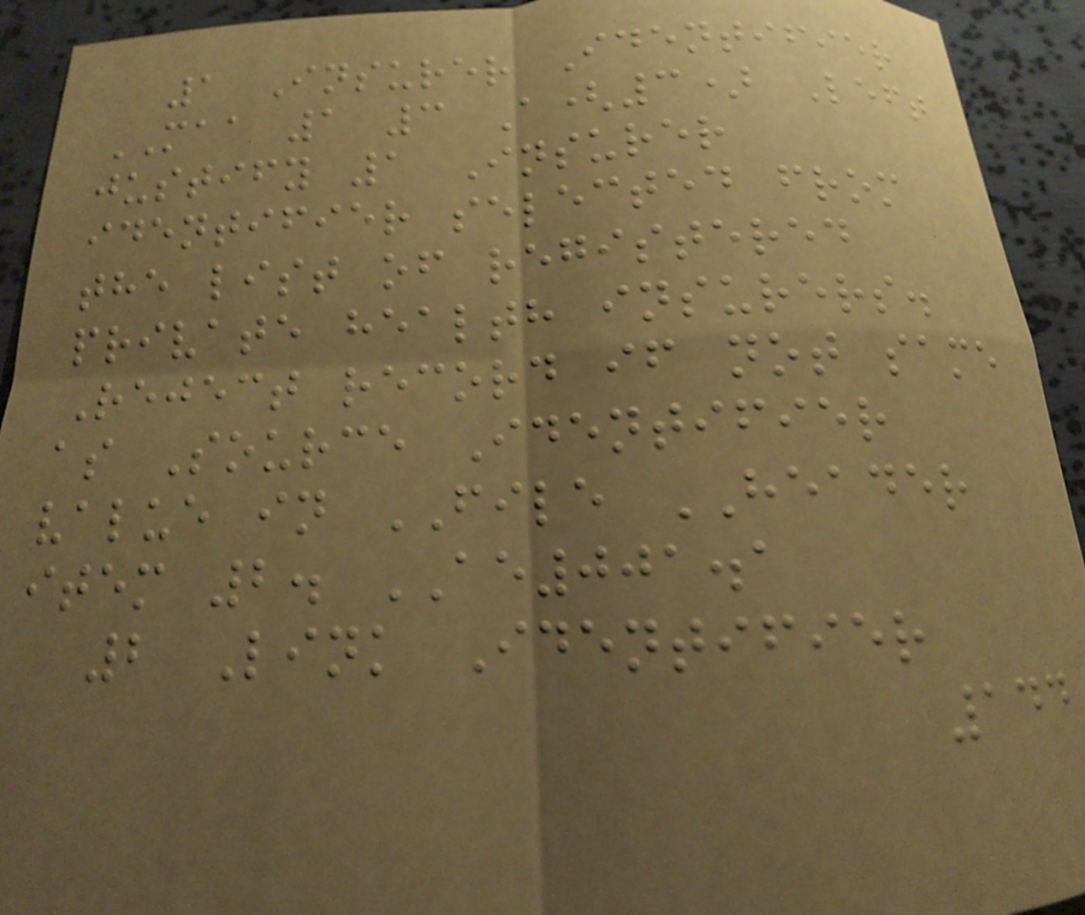1 Insurer Identifier
MAA 1 3 A(3) Left
justify 1 Insurer
identifier selected from
the list of registered
private health insurers.
Reject record if not same
as Source Identifier
value in FILE HEADER
item 2. AE001.1
2 Link Identifier
144
